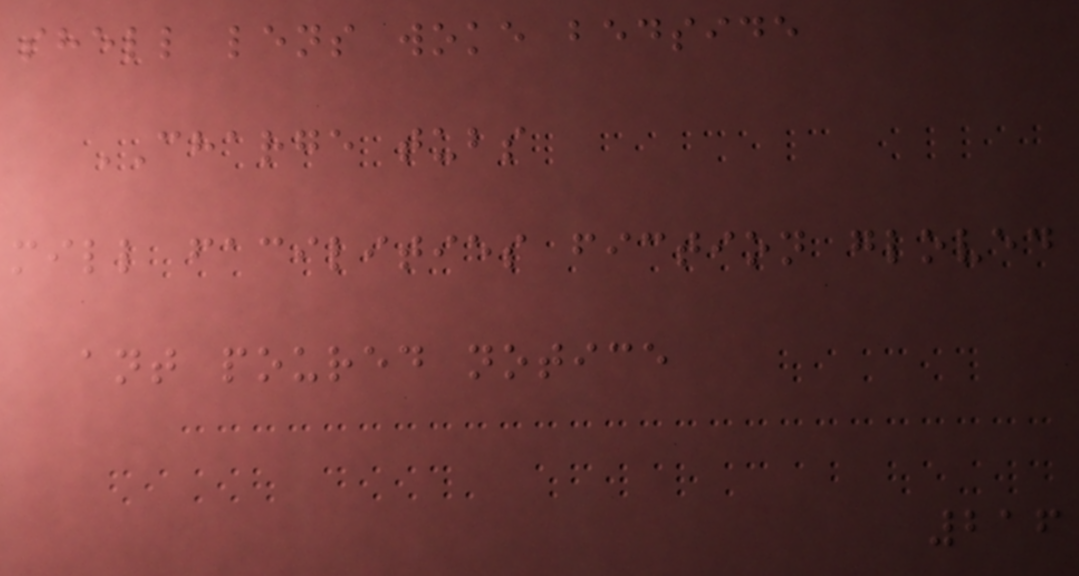shell lens woke bedside
CHARGE tubs
mill facilities fiction gloved
ant poured notice
216
